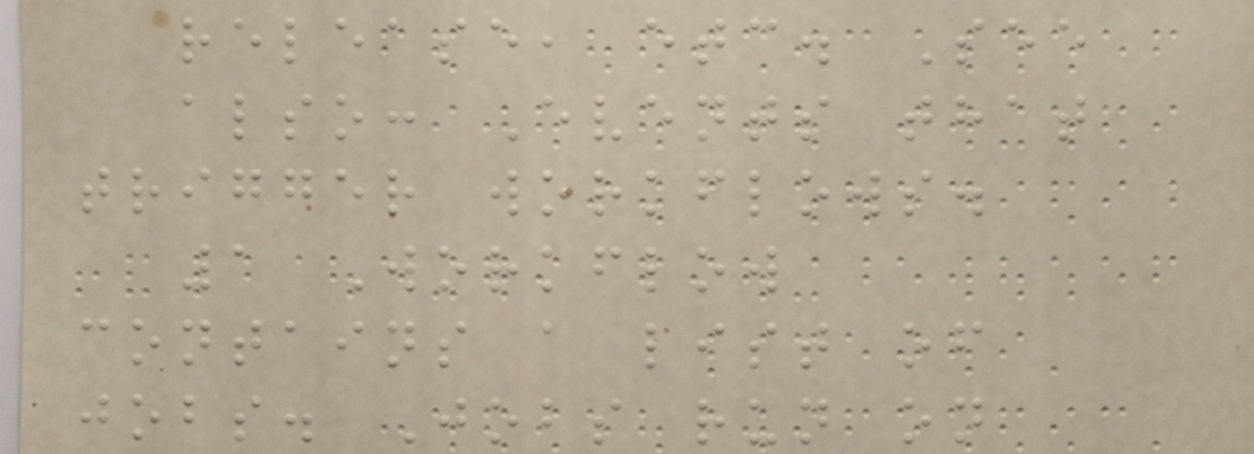release, etc. See
also: Events that
trigger workflows.
1 Workflow
contains a list of
jobs. Jobs run on
